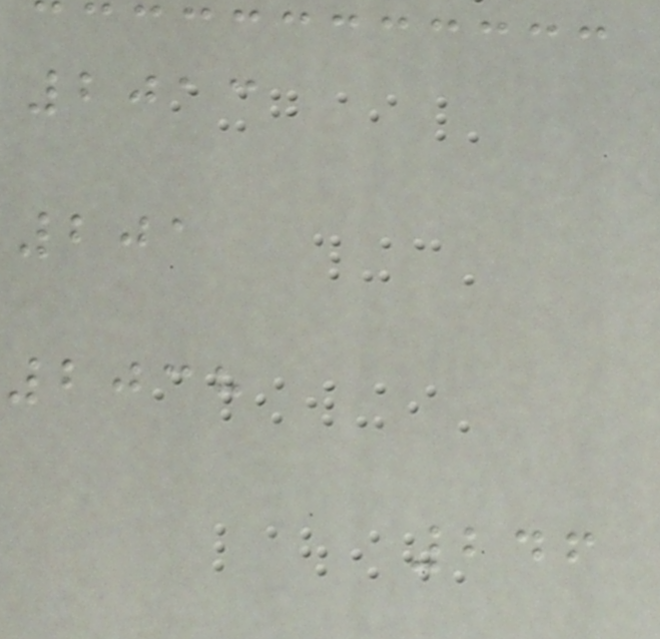2013
201
2038
246
